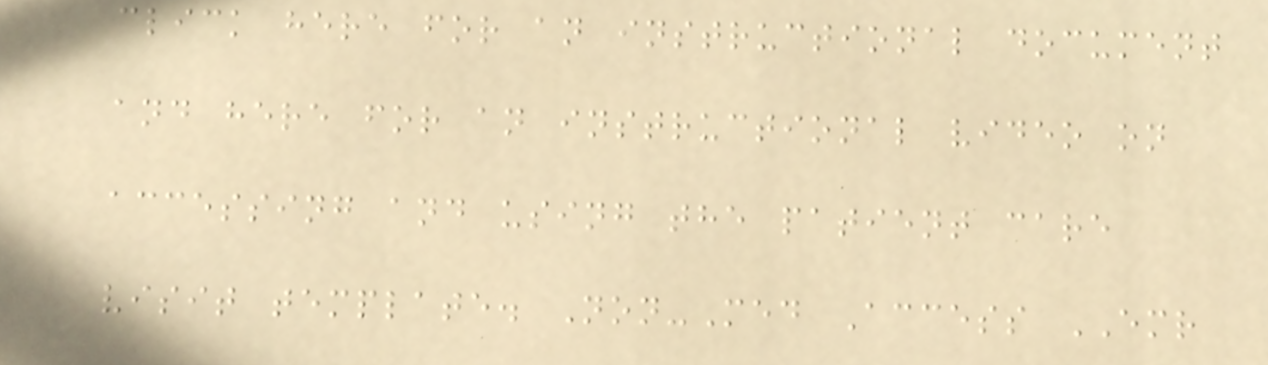click here for an instructional document
and here for an instructional video on
accessing and using the patient care
visit template. Non-Med Access EMR
